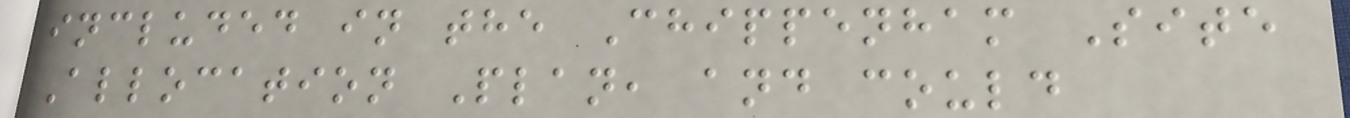included in the Chippenham Site
Allocation Plan, and could
